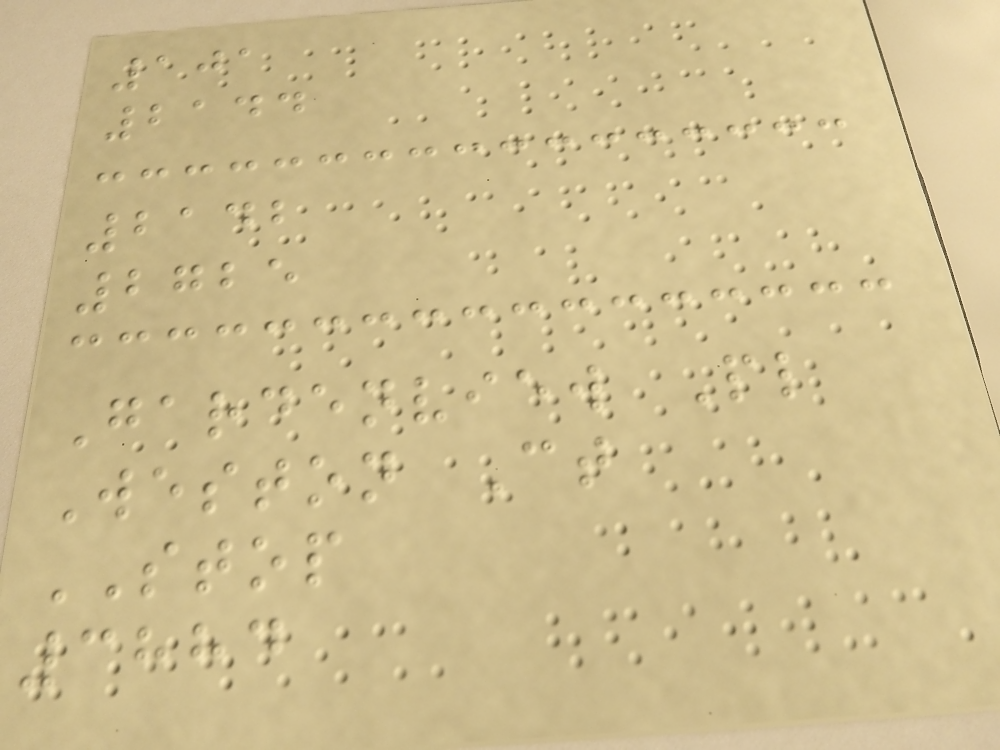101
2144
2142
2725
Gardenview Pl
Weston Ct
STOP
3884
